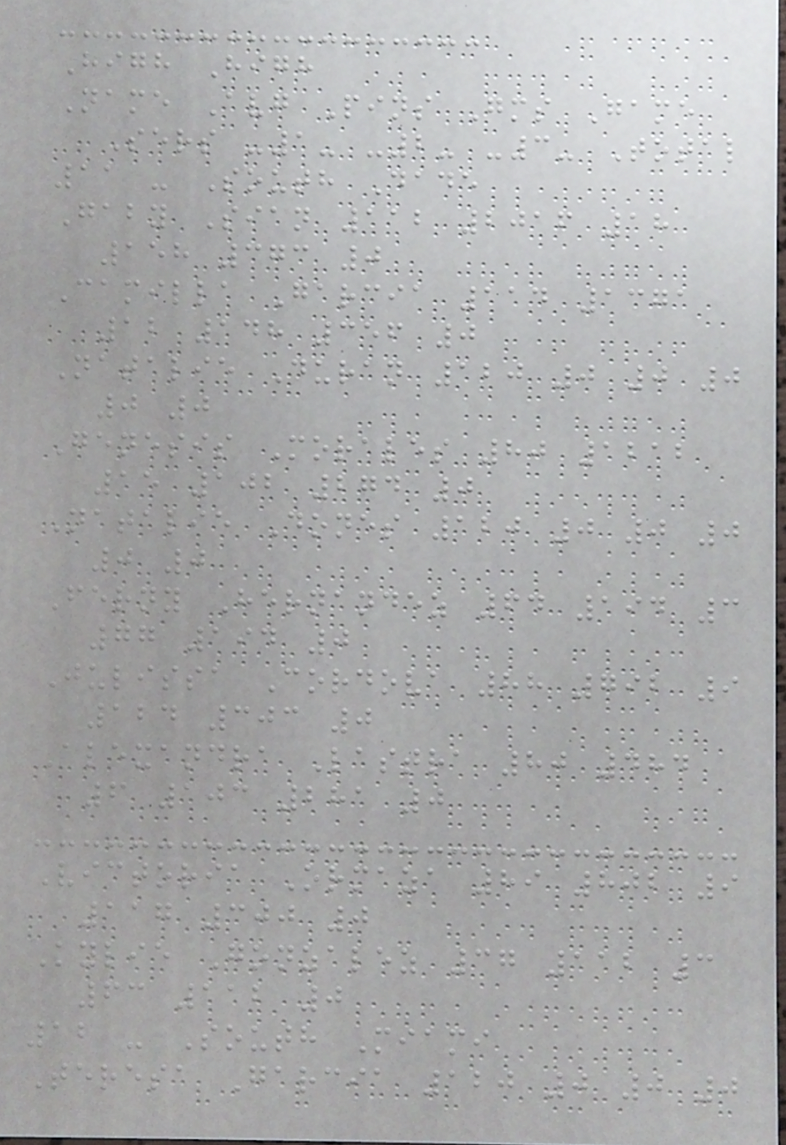High High
Name Avg Pins Gms Game
Sers -1- -2- -3- Total
11 - South Dade
Gaby Sian 112 2016 18
158 373 0
Camilla Garcia 114 1371
12 148 356 0
Natalie Duran 120 0 0 0
0 0
Genesis Morales 80 1212
15 102 274 0
Natalie Dones 120 0 0 0
0 0
Ferny Hernandez 64 194 3
77 194 0
Julissa Cordova 88 792 9
124 303 0
Alexandra Lastra 80 484
6 103 281 0
Victoria Ormaza 89 802 9
117 300 0
Kylie Gonzalez 37 112 3
63 112 0
12 - South Miami
Teresa Garcia 120 0 0 0
